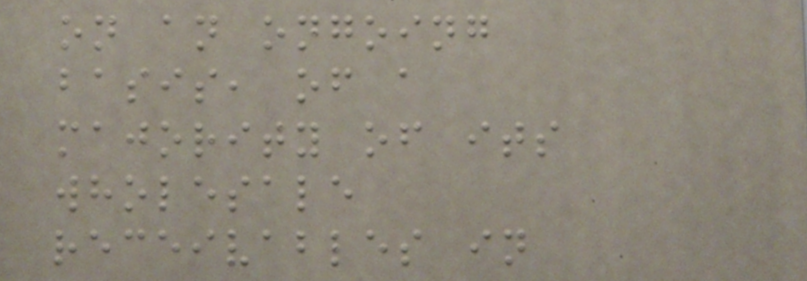on an ongoing
basis, of a
majority of its
wholesale
receivables in
